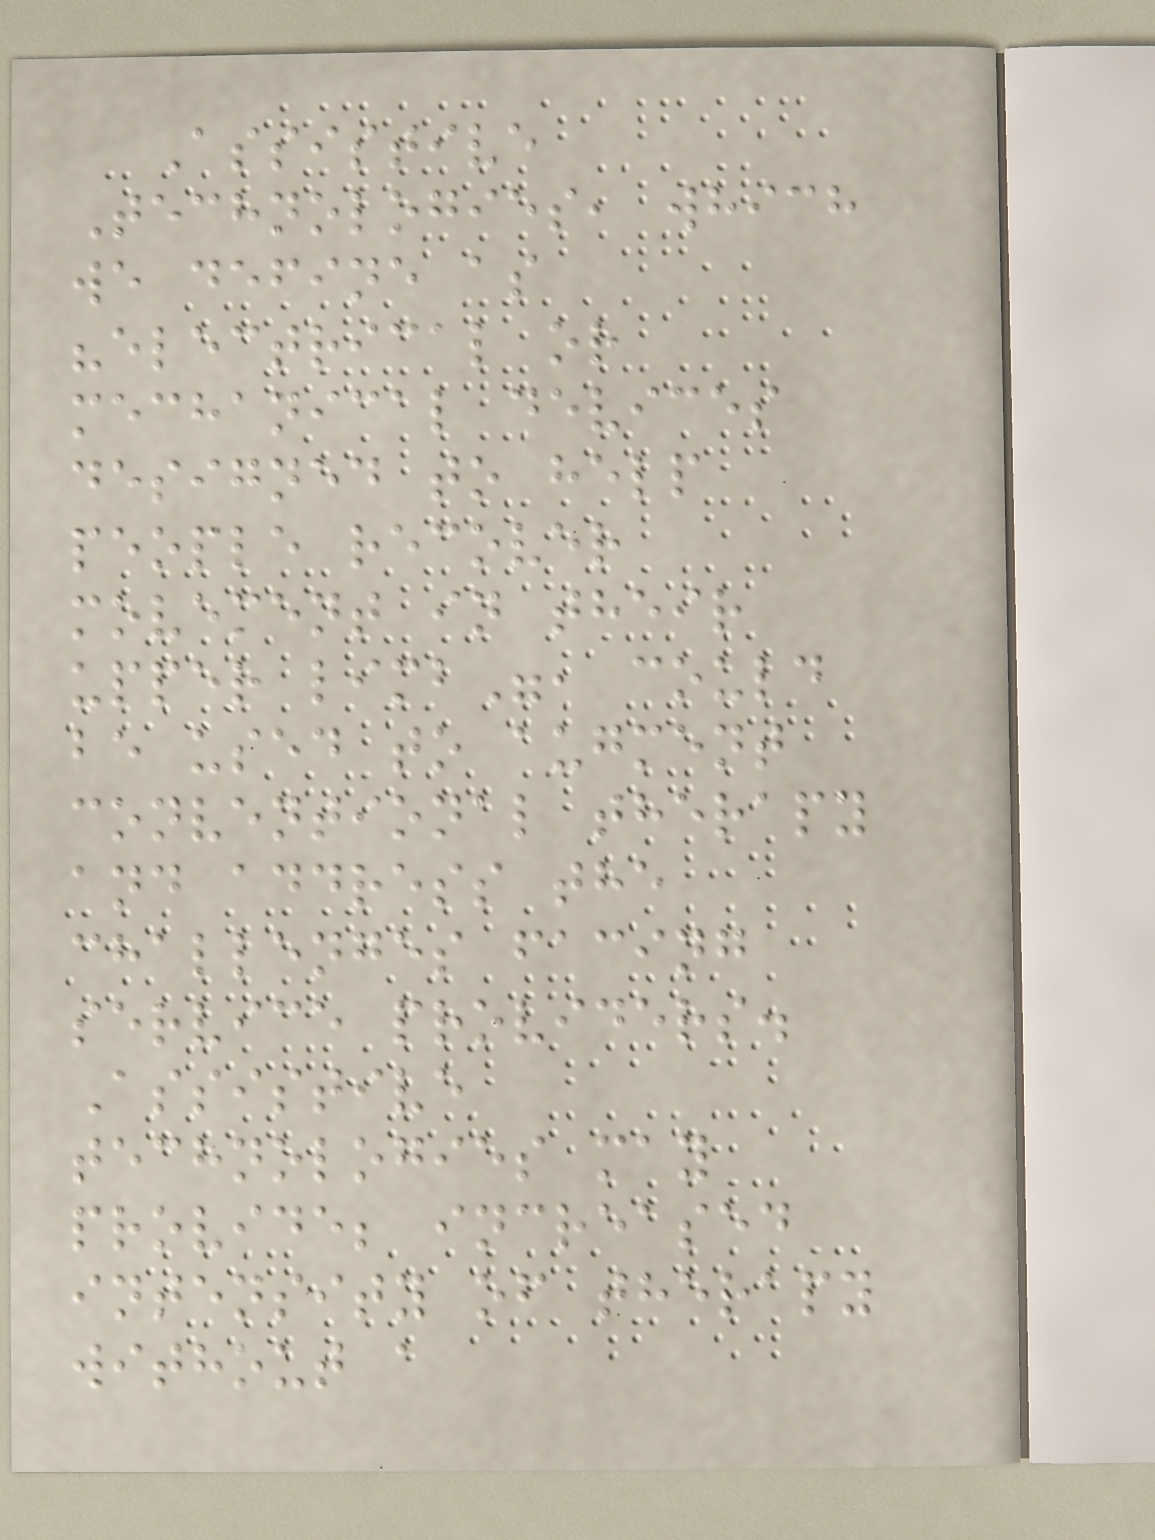Assistive
Technologies, which
we define as
"electrical or
mechanical devices
designed to help
people recover
movement in their
upper limb", could
be used to augment
conventional therapy
and address the
challenges facing
service providers.
Assistive
technologies may
provide; increased
intensity of therapy
without a
